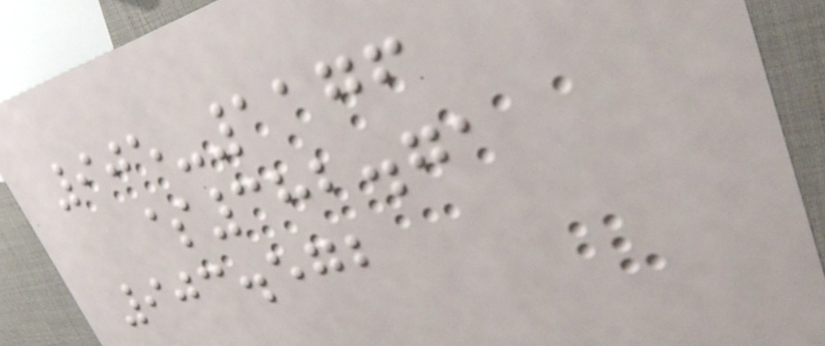905-1176
$382.71
903.572
